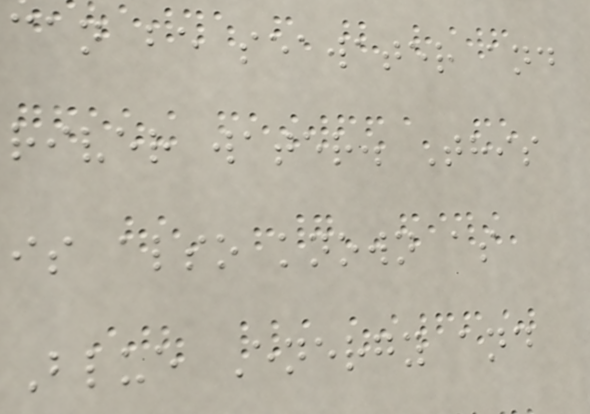can be seawater and
river water. This
is also known as
Blue Energy and
